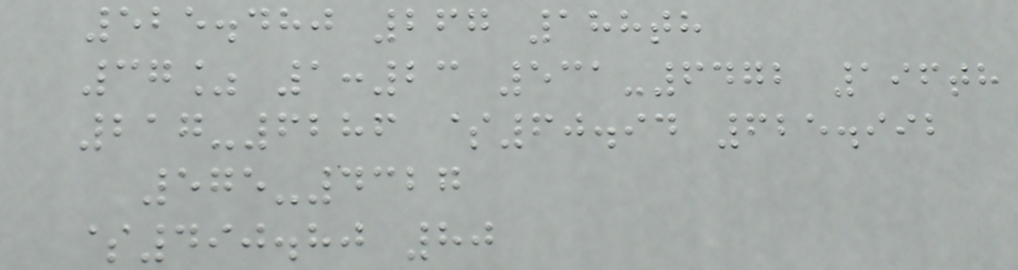525.480 267 188th
37% 1:23 531-6472 196th
217-6286 $60.94 625.992
575-4327
$490.80 80
